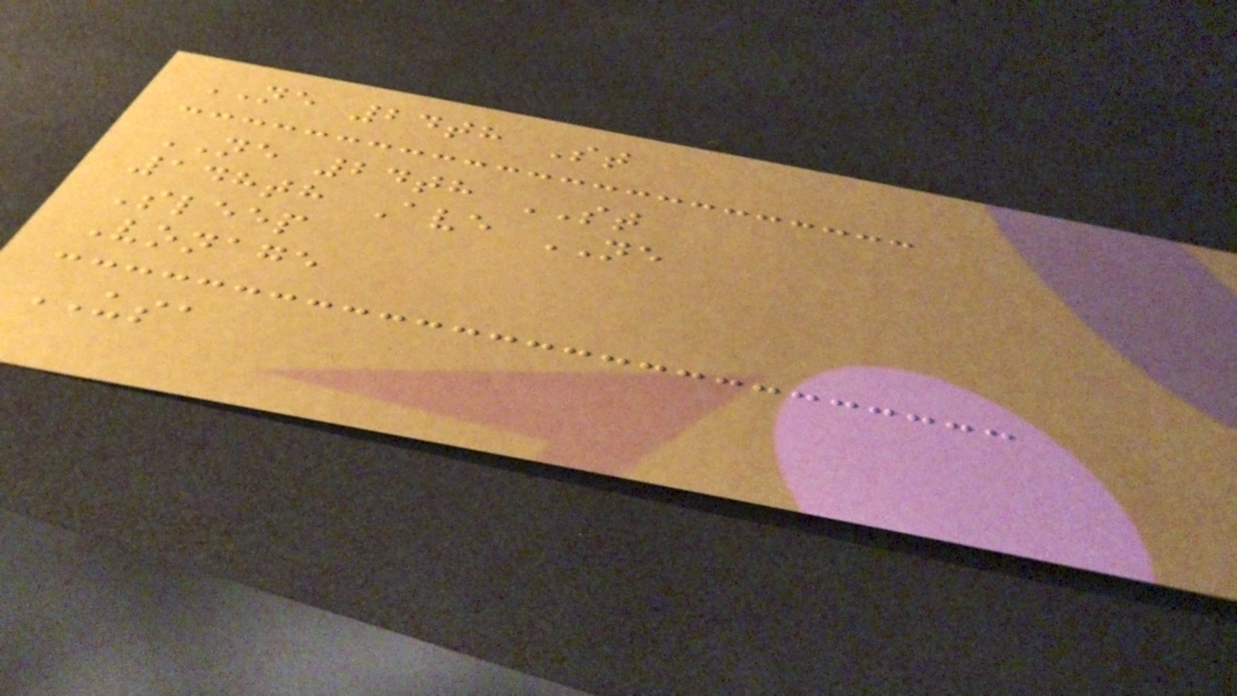NE 24th St
NE 24th ST
148th Ave NE
Sleep
Vonage
USA
